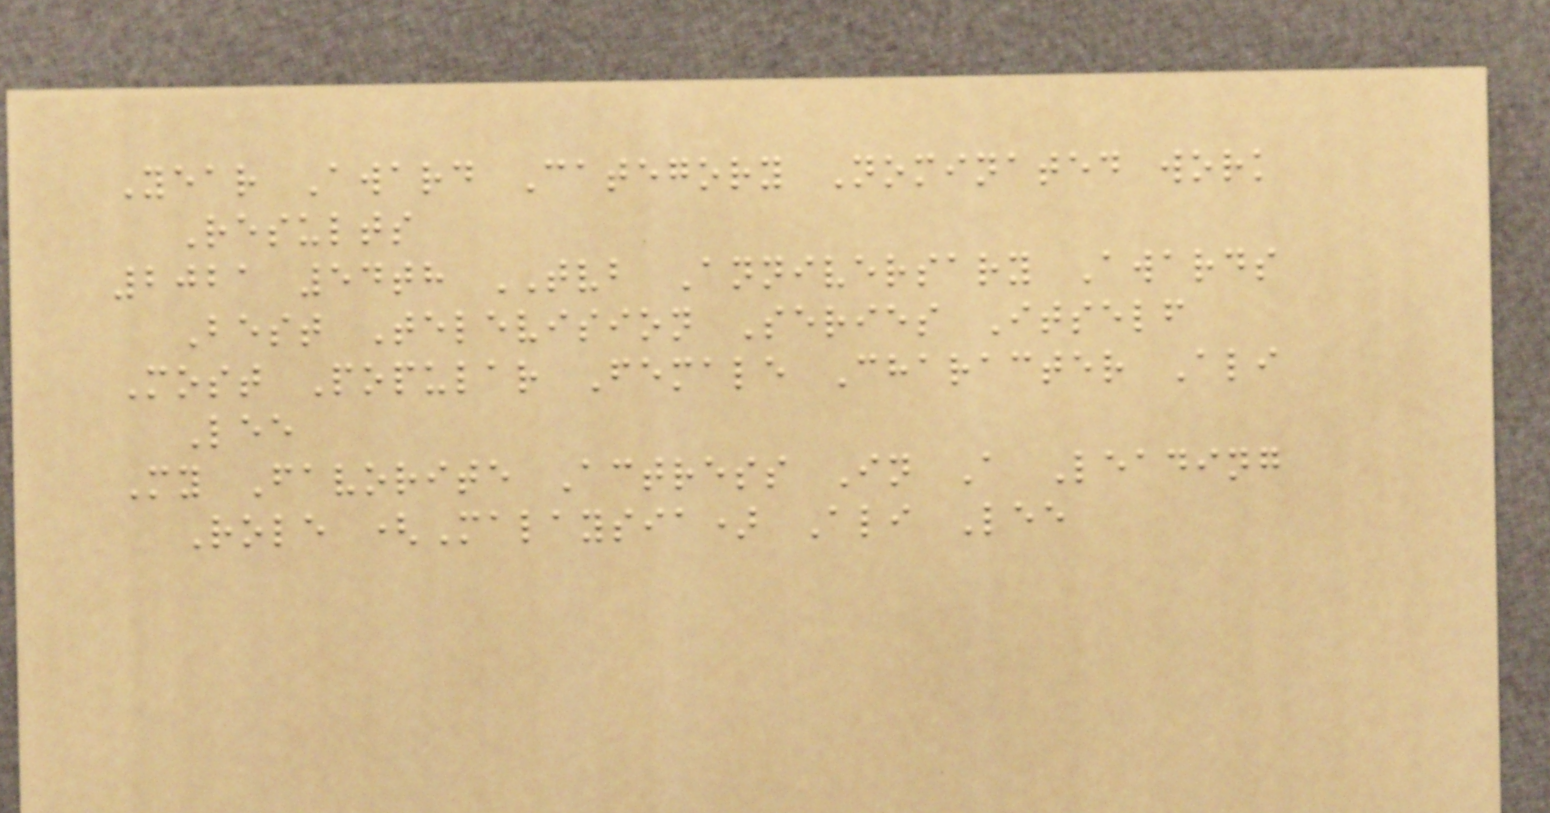Year Award Category Nominated work
Results
2021 54th TVB Anniversary Awards
Best Television Series Itself
Most Popular Female Character Ali
Lee
My Favorite Actress In A Leading
Role (Malaysia) Ali Lee
